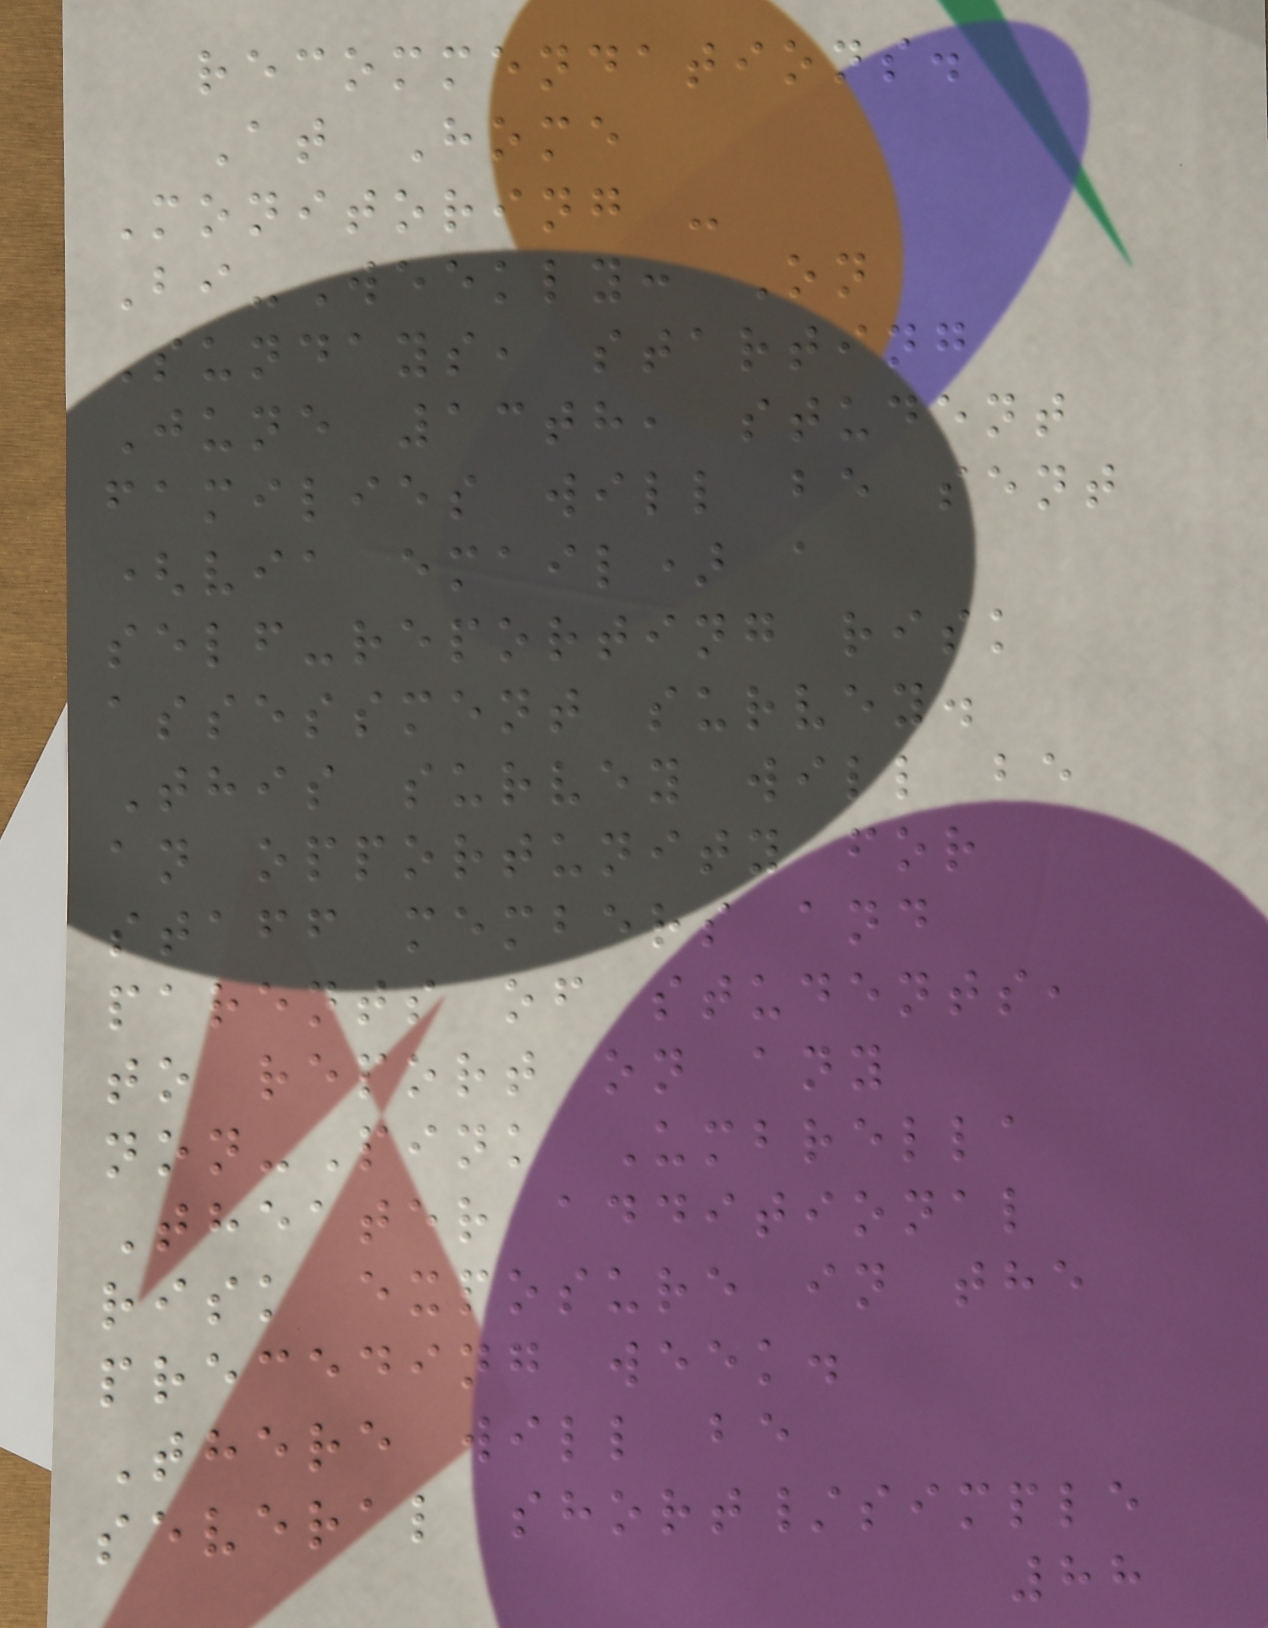recommendations.
At Home
Monitoring -
Bi-Weekly: On
Sundays, starting
June 13th, student
families will be sent
(via email) a
self-reporting risk
assessment survey.
This survey will be
an opportunity for
staff members and
parents of students,
to report on any
non-Pink Umbrella
Theater additional
risk exposure in the
preceding week.
There will be
several short/simple
88
